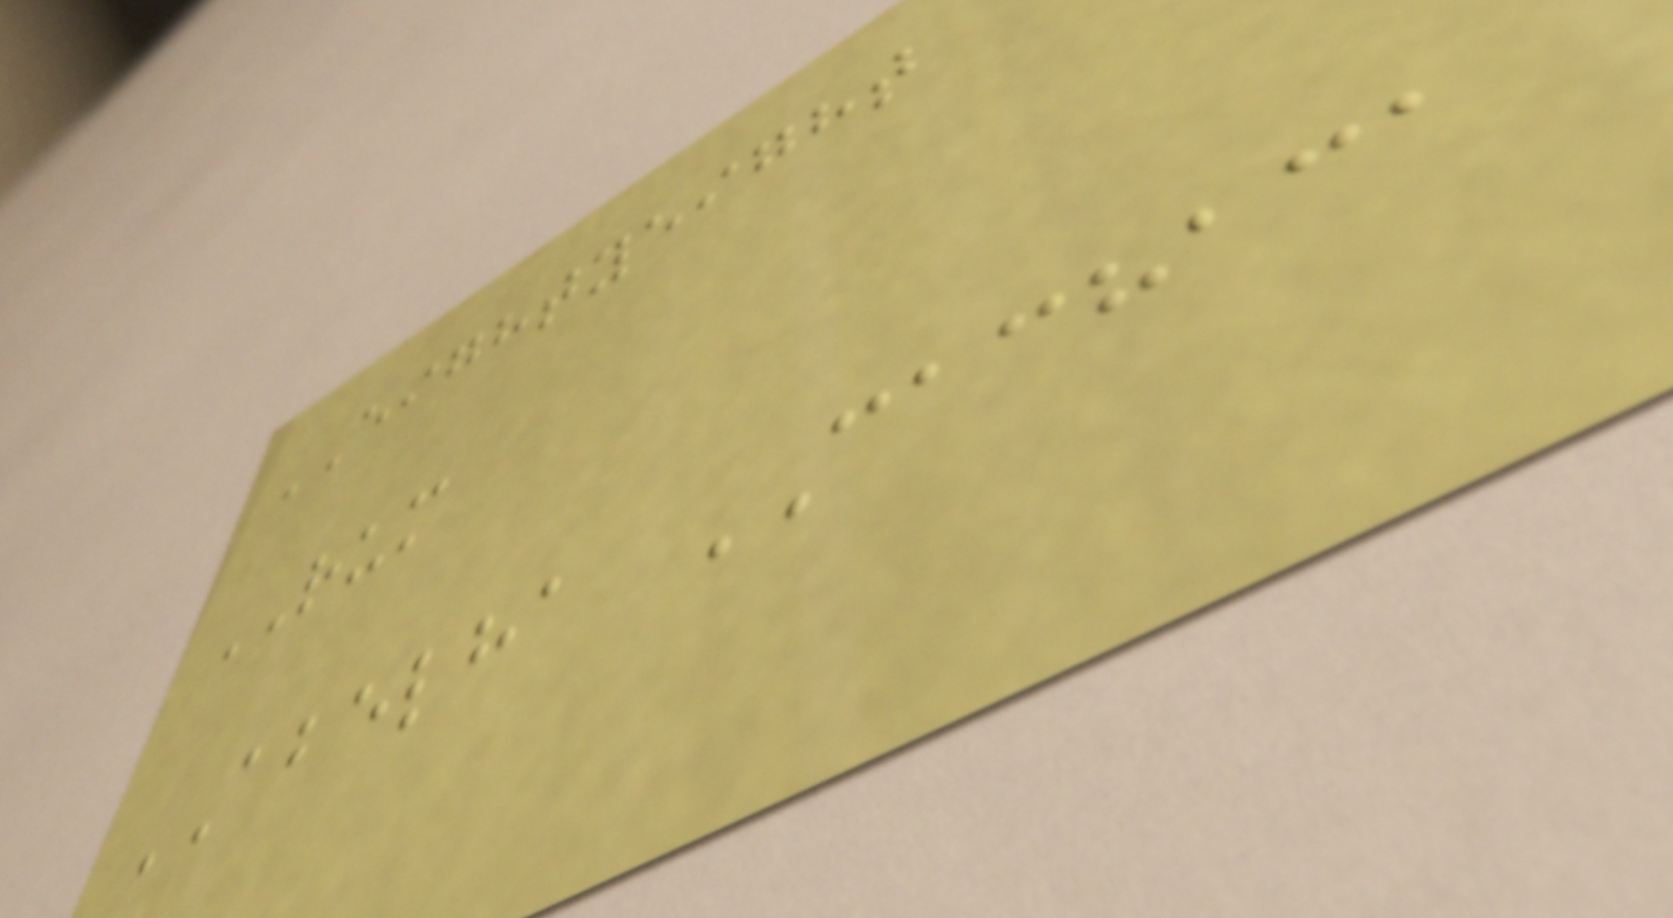EIGHTYEIGHT
RUM
ABELHA CACHACA
